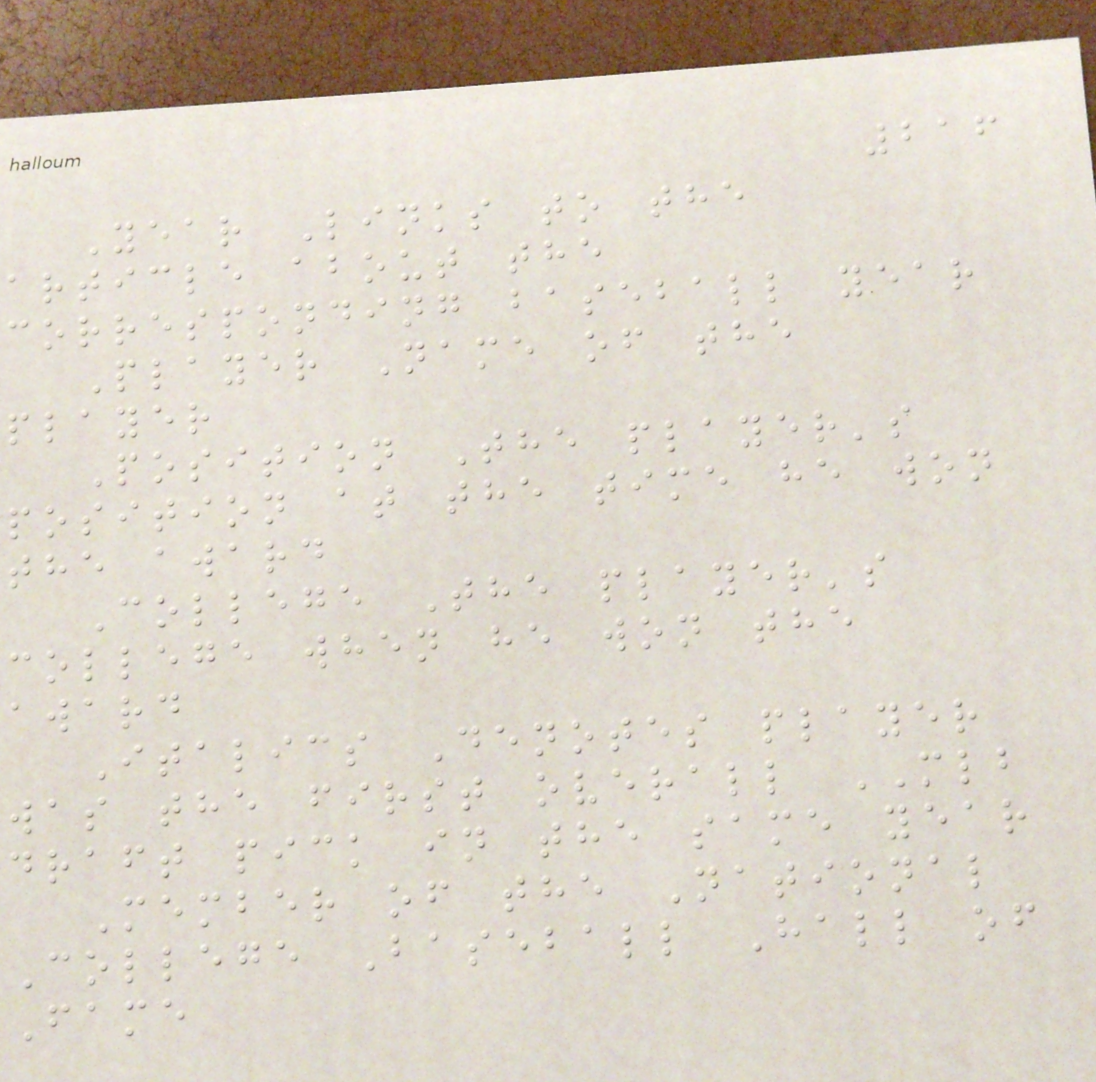216
Year Links to the
article about the
corresponding baseball year
Player Name of the
player
Position The player's
position at the time he won
the award
College The player's
college when he won the
award
Italics Denotes player
was the first overall MLB
draft pick in the same year
Member of the National
College Baseball Hall of
Fame
